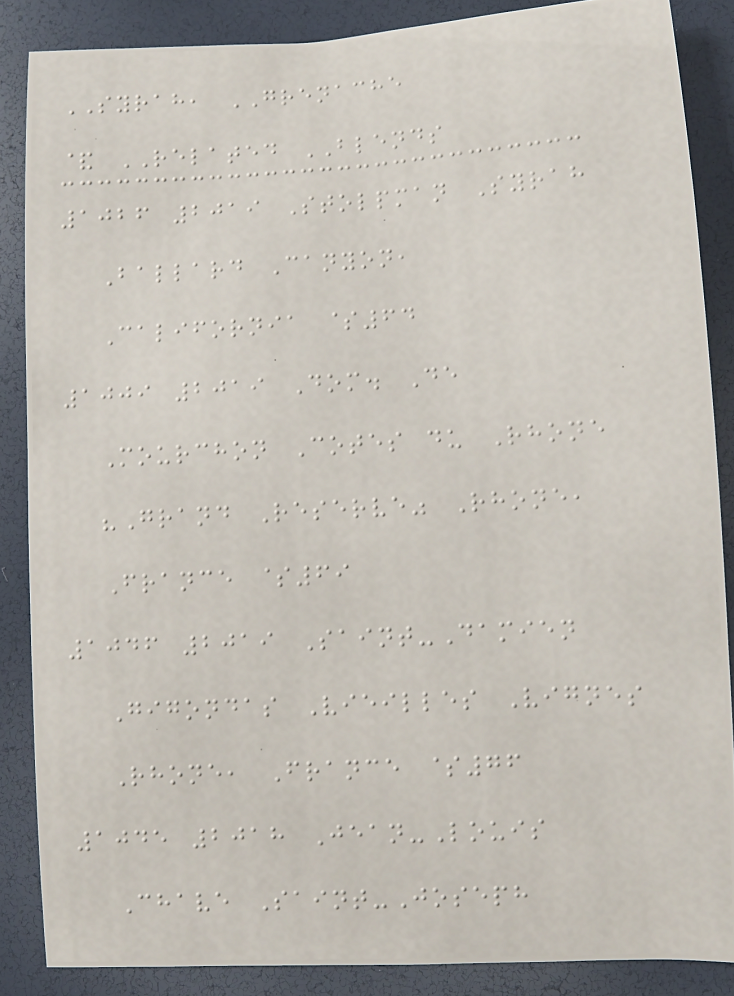SYRAH, GRENACHE
& RELATED BLENDS
1026 2019 Stolpman Syrah
Ballard Canyon,
California $64
1009 2019 Dom. De
Mourchon Cotes du Rhone
"Grand Reserve" Rhone,
France $69
1046 2019 Saint-Damien
Gigondas Vieilles Vignes
Rhone, France $76
1045 2018 Jean-Louis
Chave Saint-Joseph
